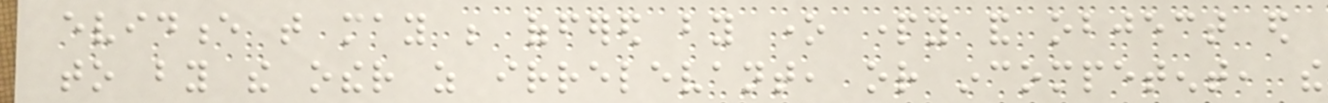evidence that may be offered by one party and object ed
to by the other as irrelevant, or incompetent, the
